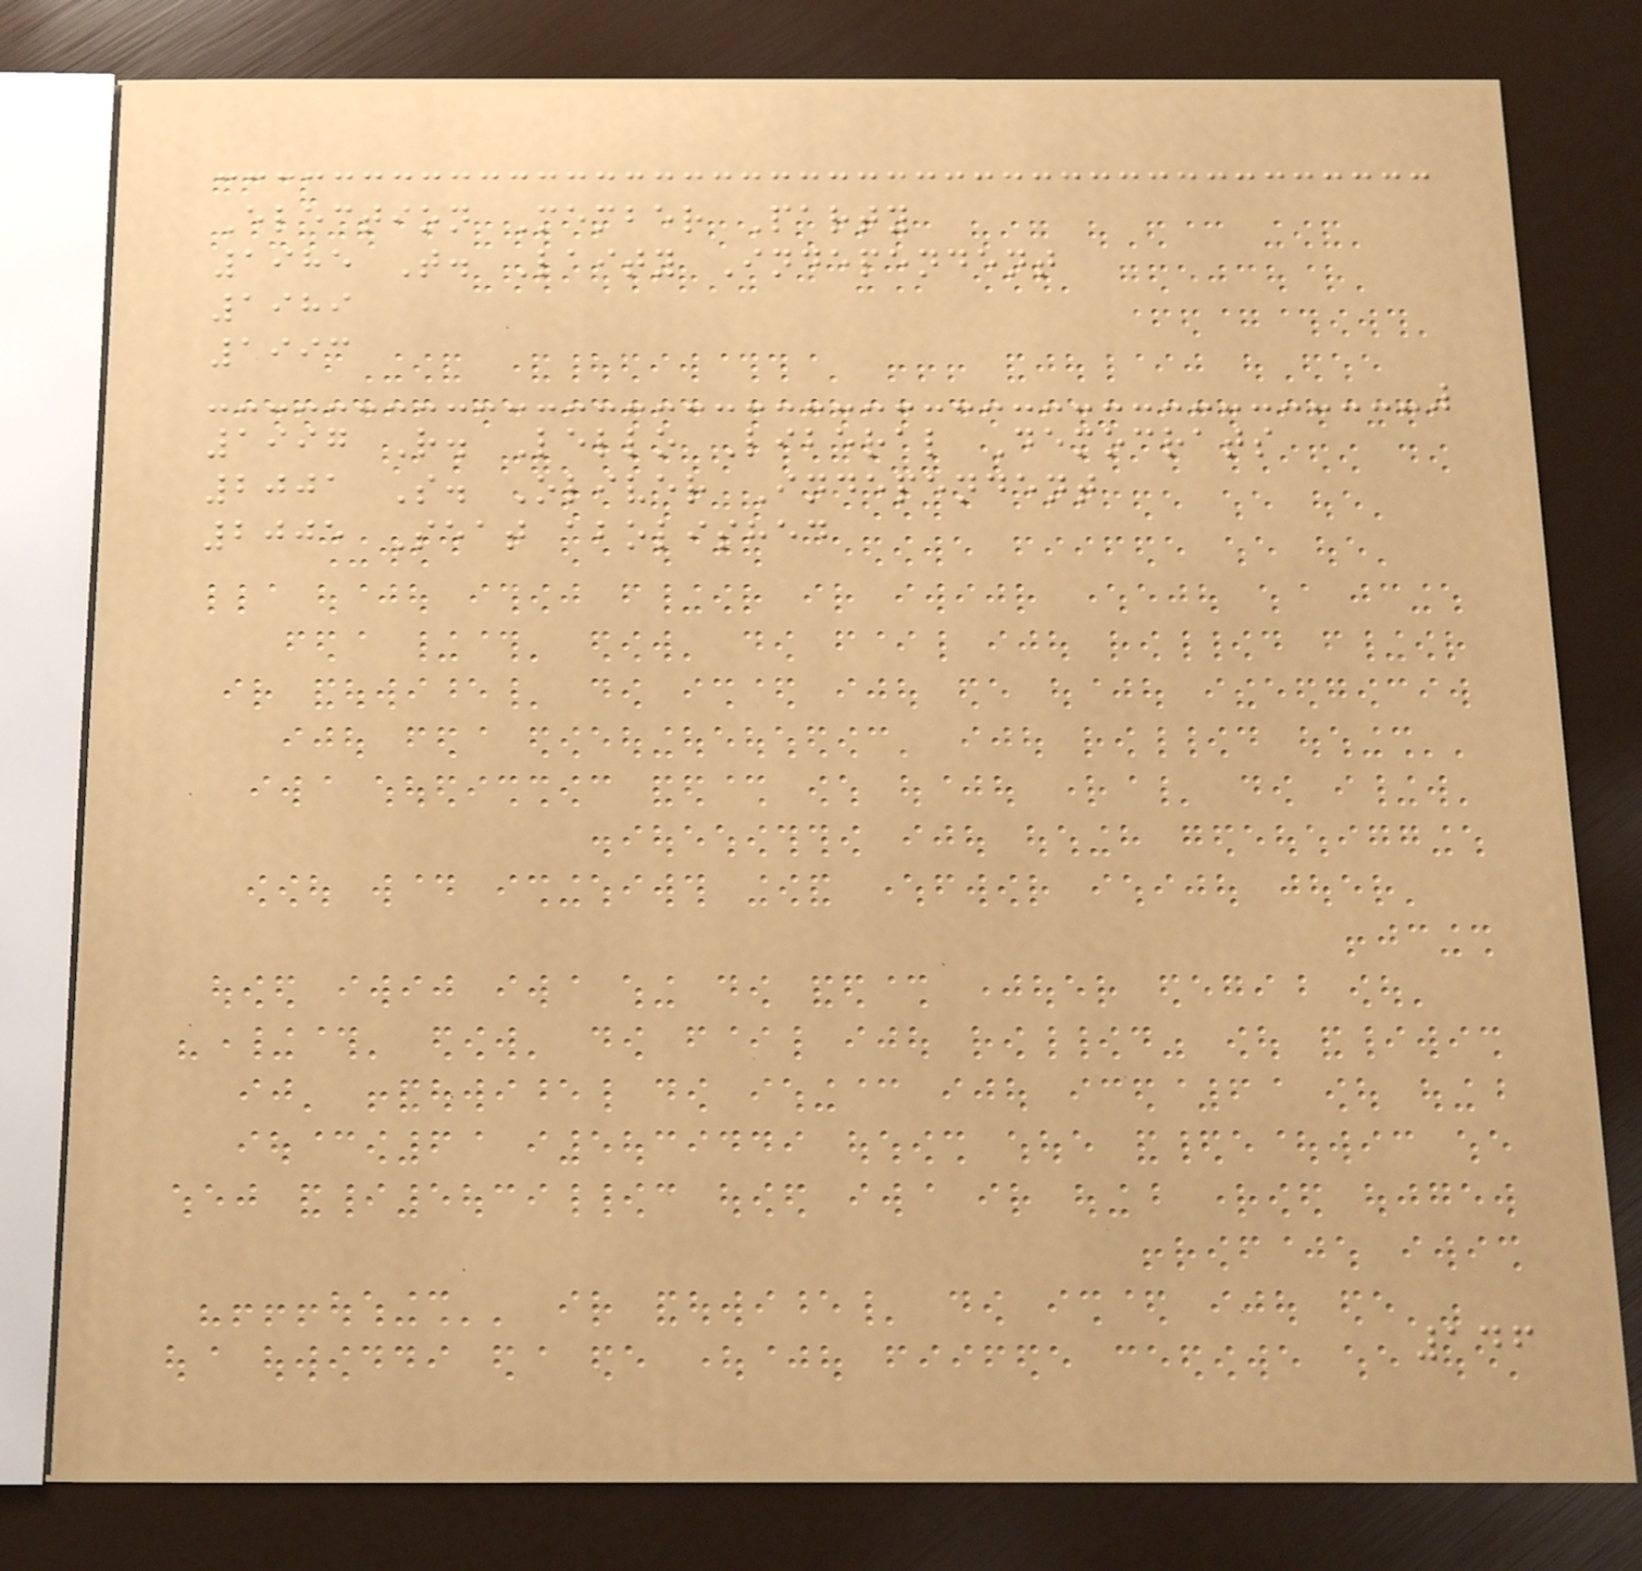Election Member Party
1985 T. Laity Independent
1989
1993
1997 R. Lello Liberal Democrats
2001 S. Oliver Independent
2005 Seat abolished
146
